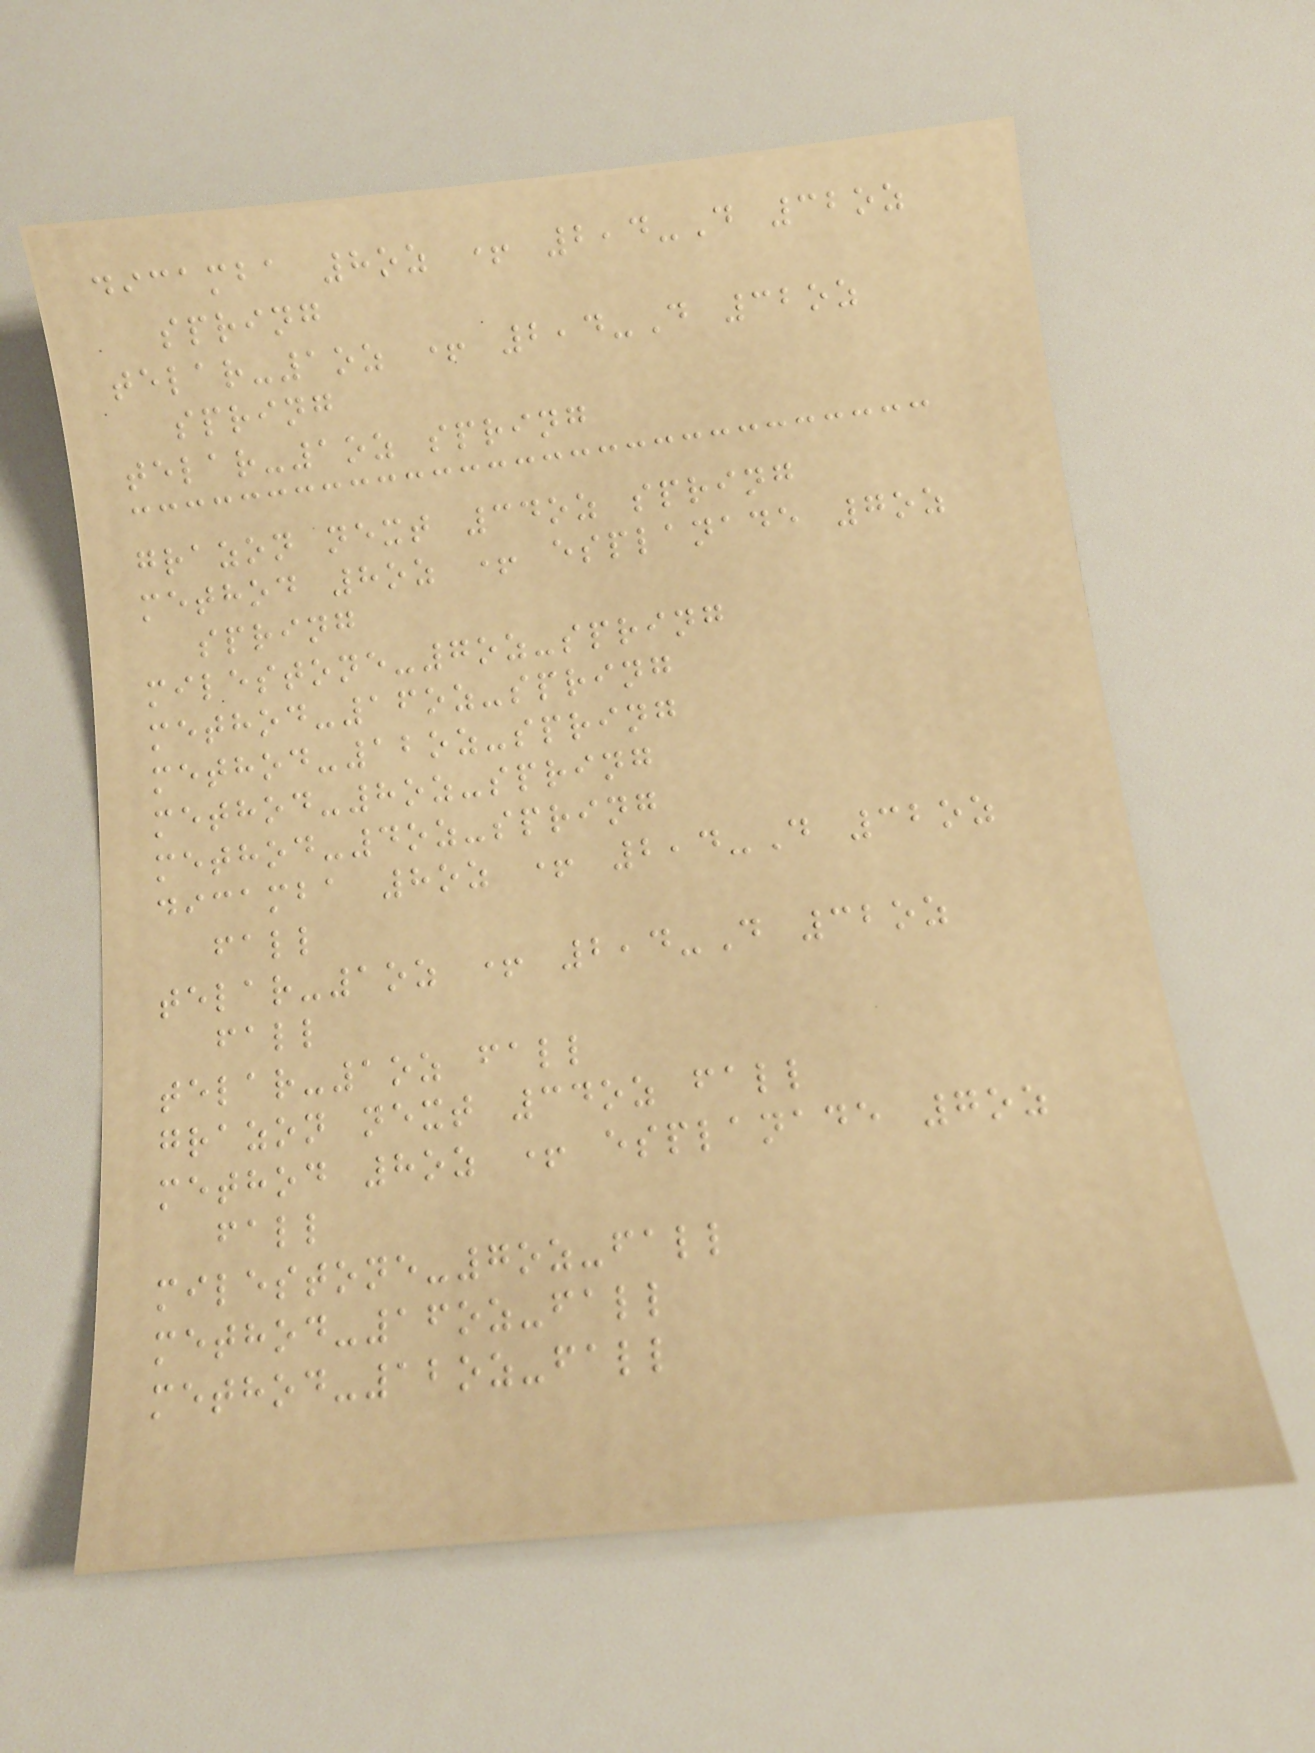dicamba 8oz + 2,4-D 32oz
spring
telar-1oz + 2,4-D 32oz
spring
telar-1oz spring
grazon next 34oz spring
method 8oz + esplanade 7oz
spring
milestone-7oz-spring
method-16oz-spring
method-12oz-spring
method-8oz-spring
method-4oz-spring
dicamba 8oz + 2,4-D 32oz
fall
telar-1oz + 2,4-D 32oz
fall
telar-1oz fall
grazon next 34oz fall
method 8oz + esplanade 7oz
fall
milestone-7oz-fall
method-16oz-fall
method-12oz-fall
